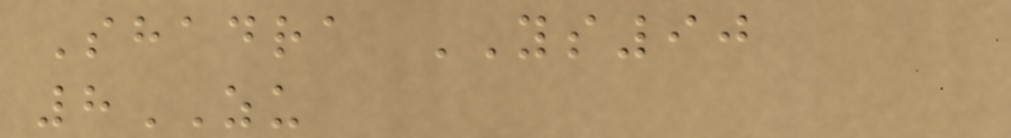Shadra YS90
8ZU
